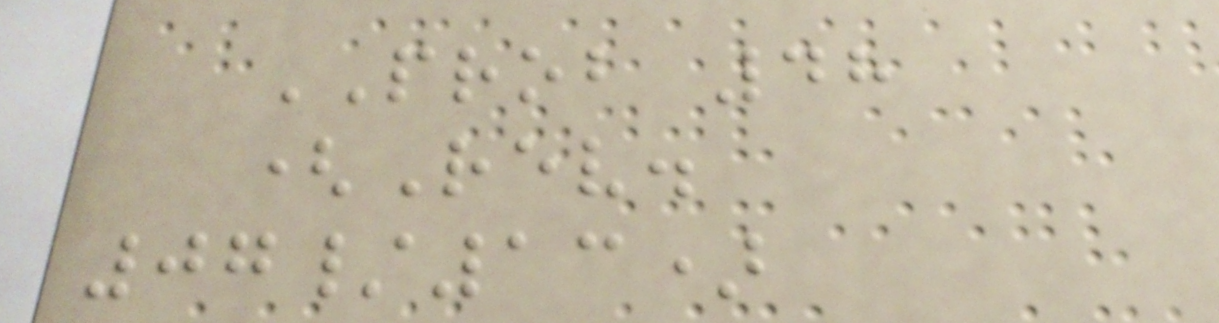PROB 48
(Rev.
07/13)
